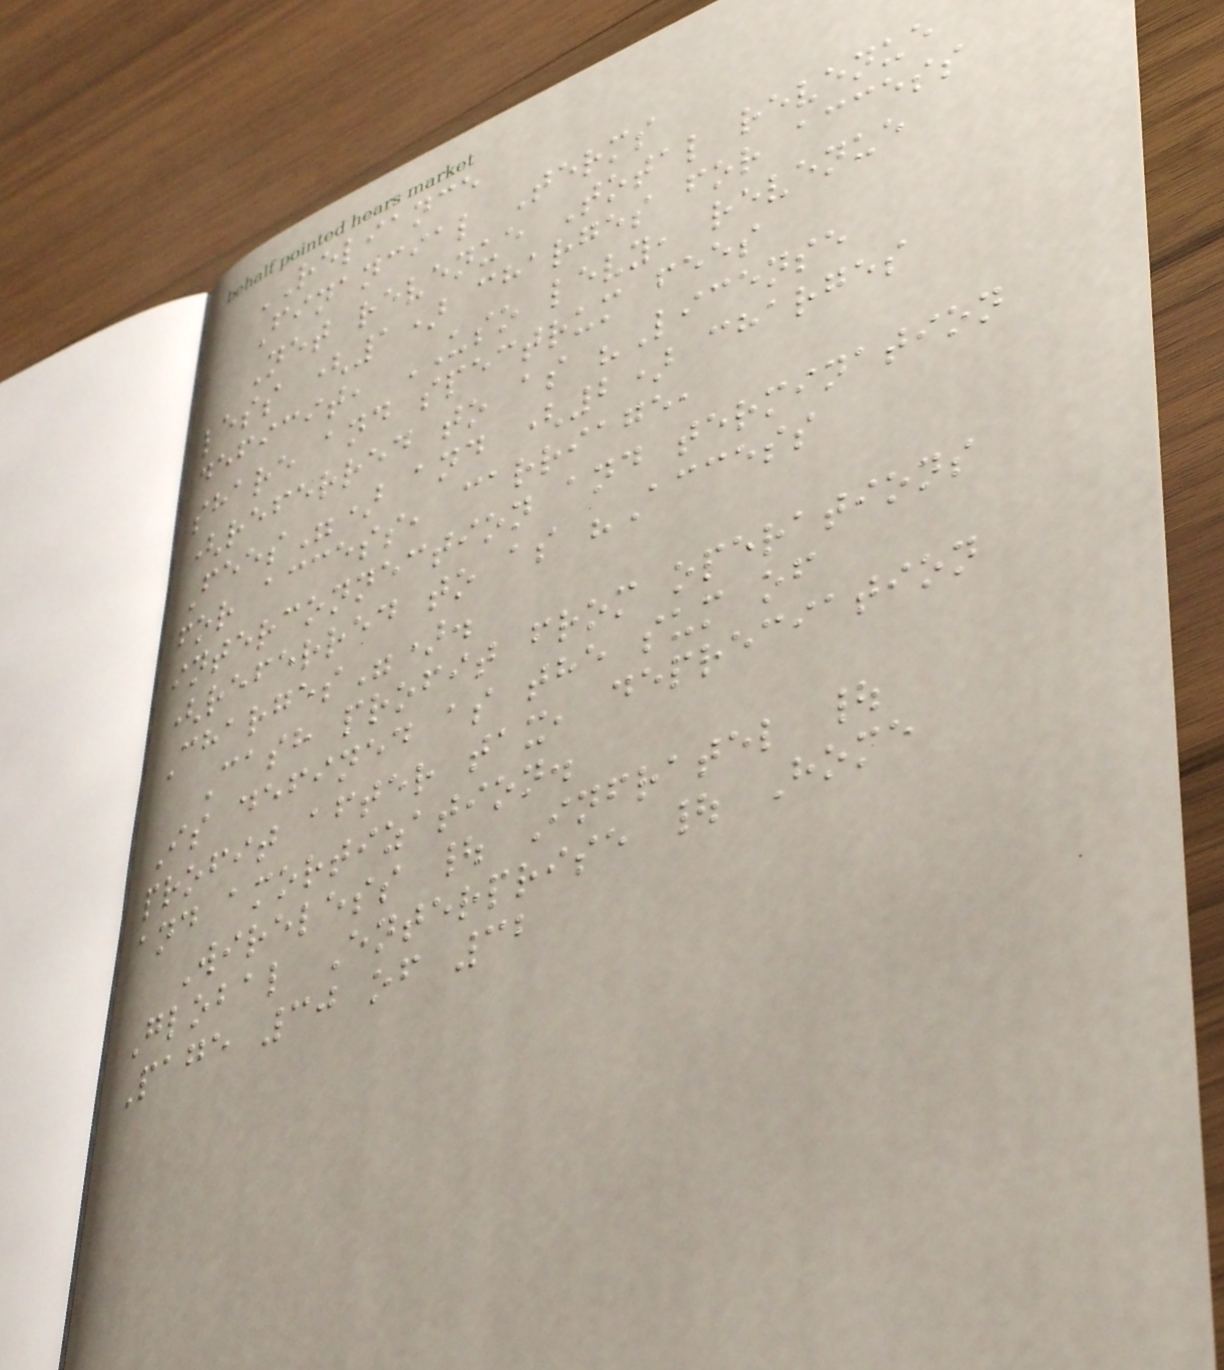RELIANCE
Financial Terms
Net revenue Total revenue
less (1) charges for access
deficit, USO levy, revenue
share and spectrum fees
(referred to as "License
Fees") and (2) charges
for access, carriage,
interconnection and termination
(referred to as "Access
Charges").
Cash profit from operations
Is defined as the sum of
profit after tax, depreciation
and amortization.
Wireless | Infratel |
Global Enterprise | Home
Page 30 of 32
